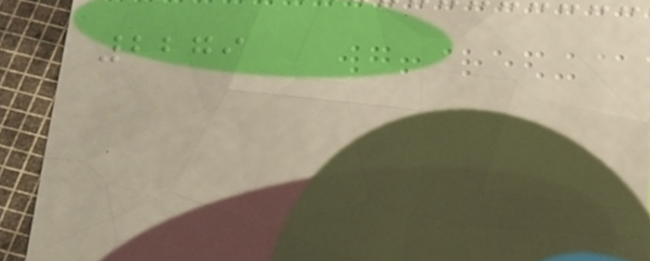2279
